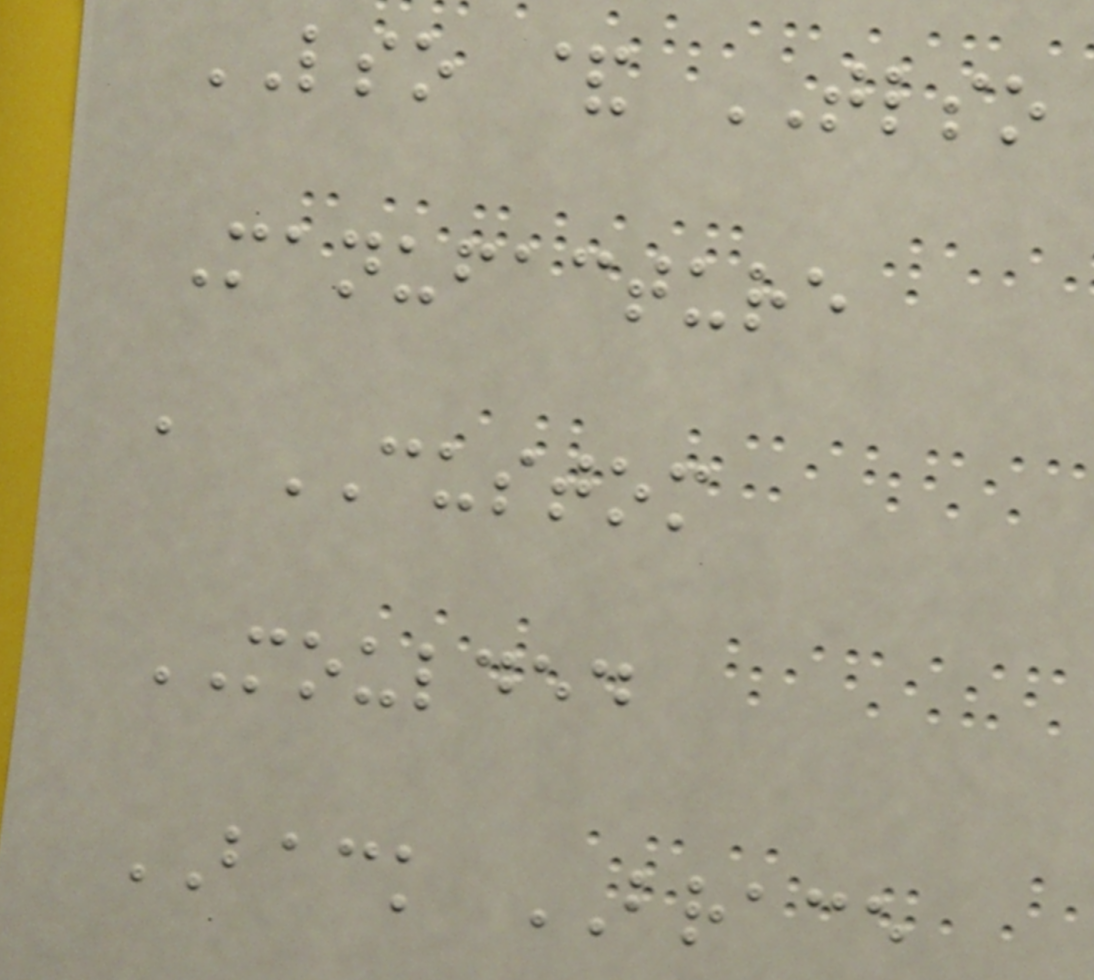LSO & TLSO
Manufacture
a CUSTOM
MOULDED
BACK BRACE
